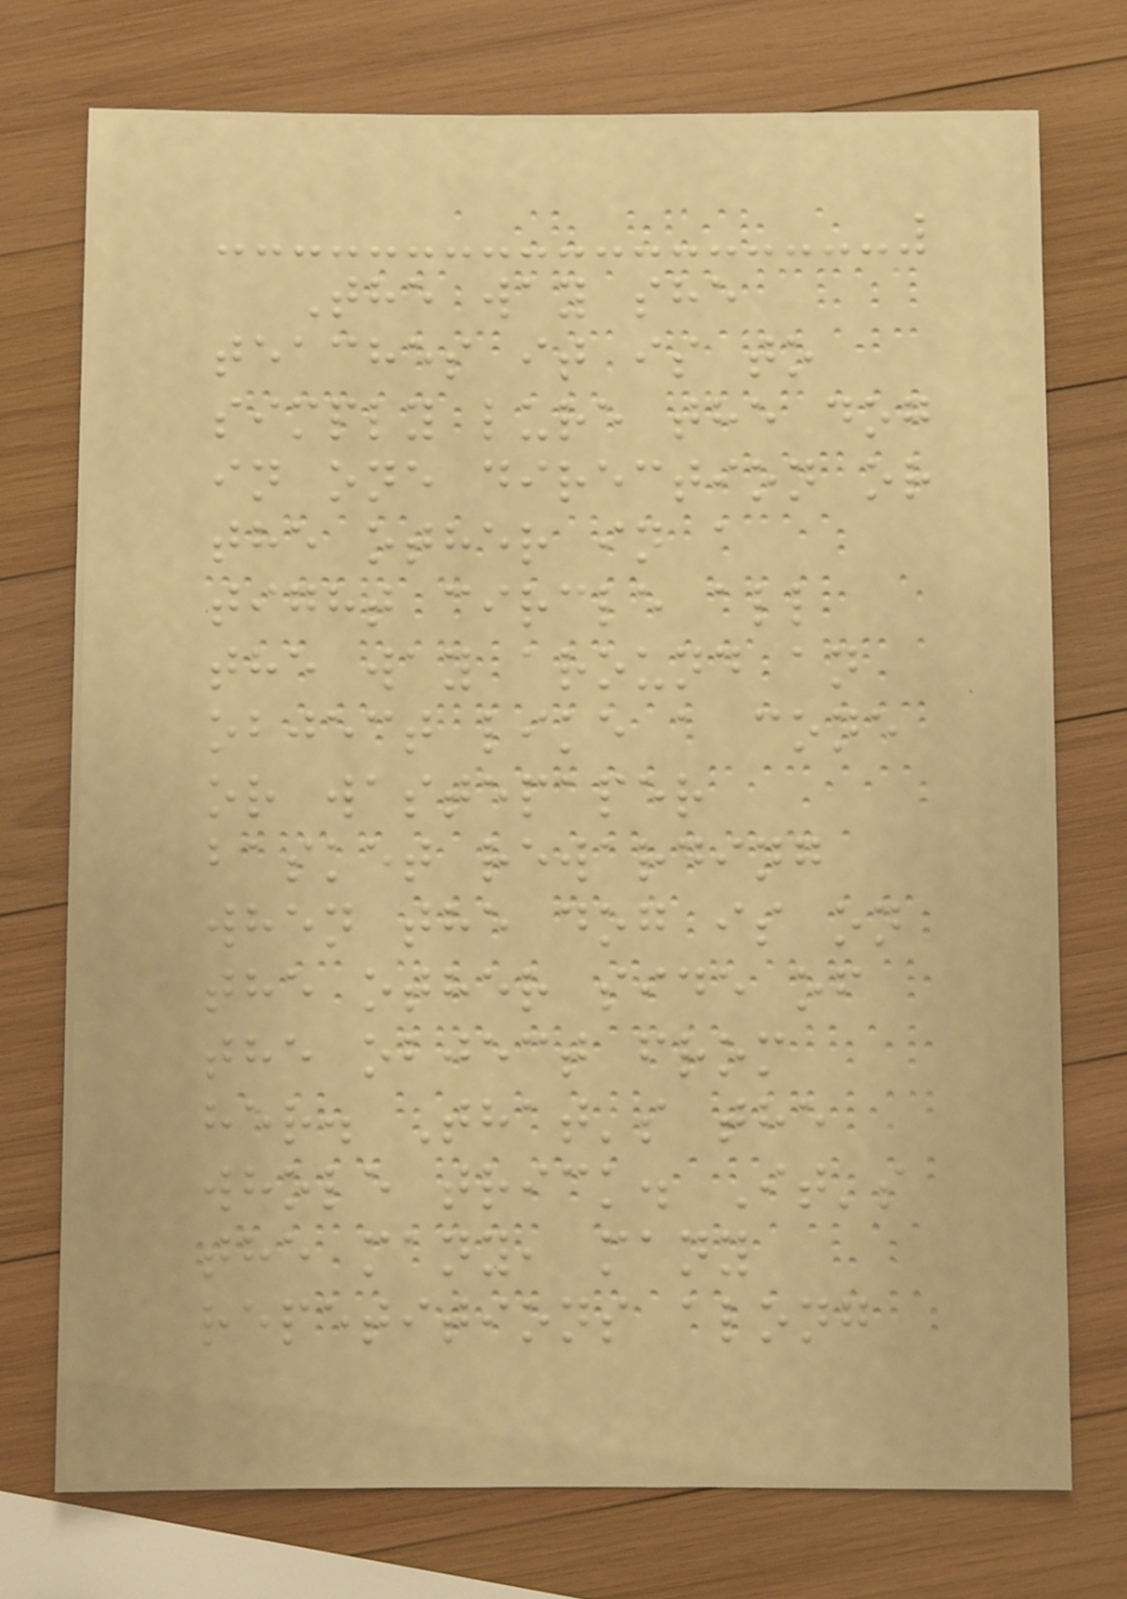The way she
teaches it is to
simply lure the dog
in one direction or
the other in a
tight circle all
the way around an
object like a cone
or wastepaper
basket rewarding
when the dog is on
the other side of
the object from
her. That's the
whole trick. It's
the many, many
repetitions along
